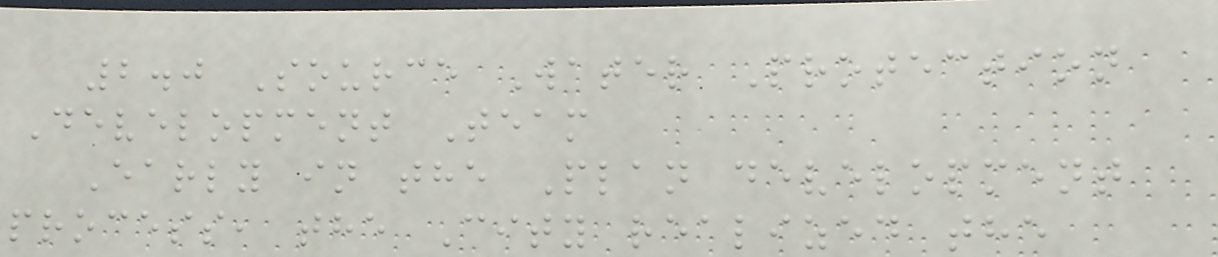2.0 Source Water Protection
Development Team
Early in the Plan development
process, the City realized the
